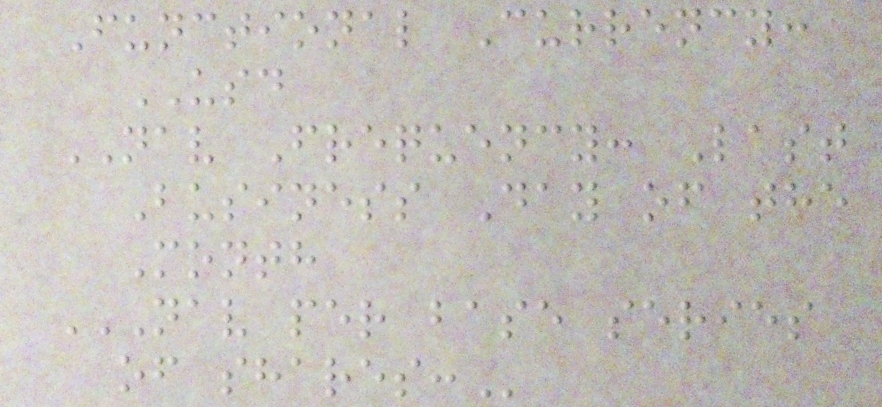Functional Currency:
USD
NAV Frequency: Last
Business Day of the
Month
NAV PER BASE SERIES
OF SHARES:
